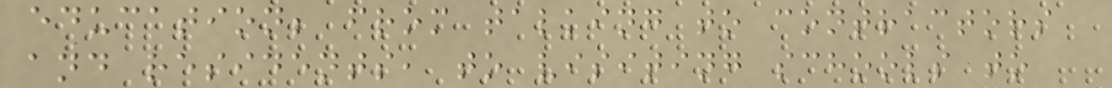education; from talking to contractors
and residents, to visiting schools to
